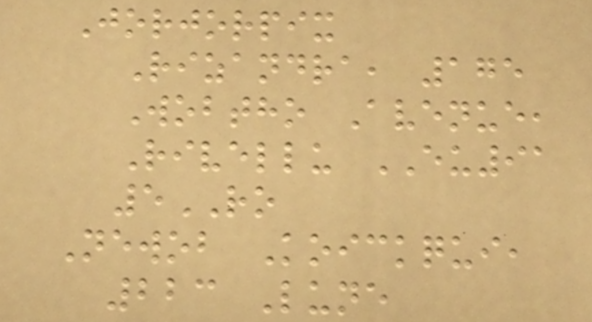Jorjorpix
Rizandra, 175
Wobtho Avenue,
Rivellu EU91
5RO
Newob Koickqui,
223 Lune
